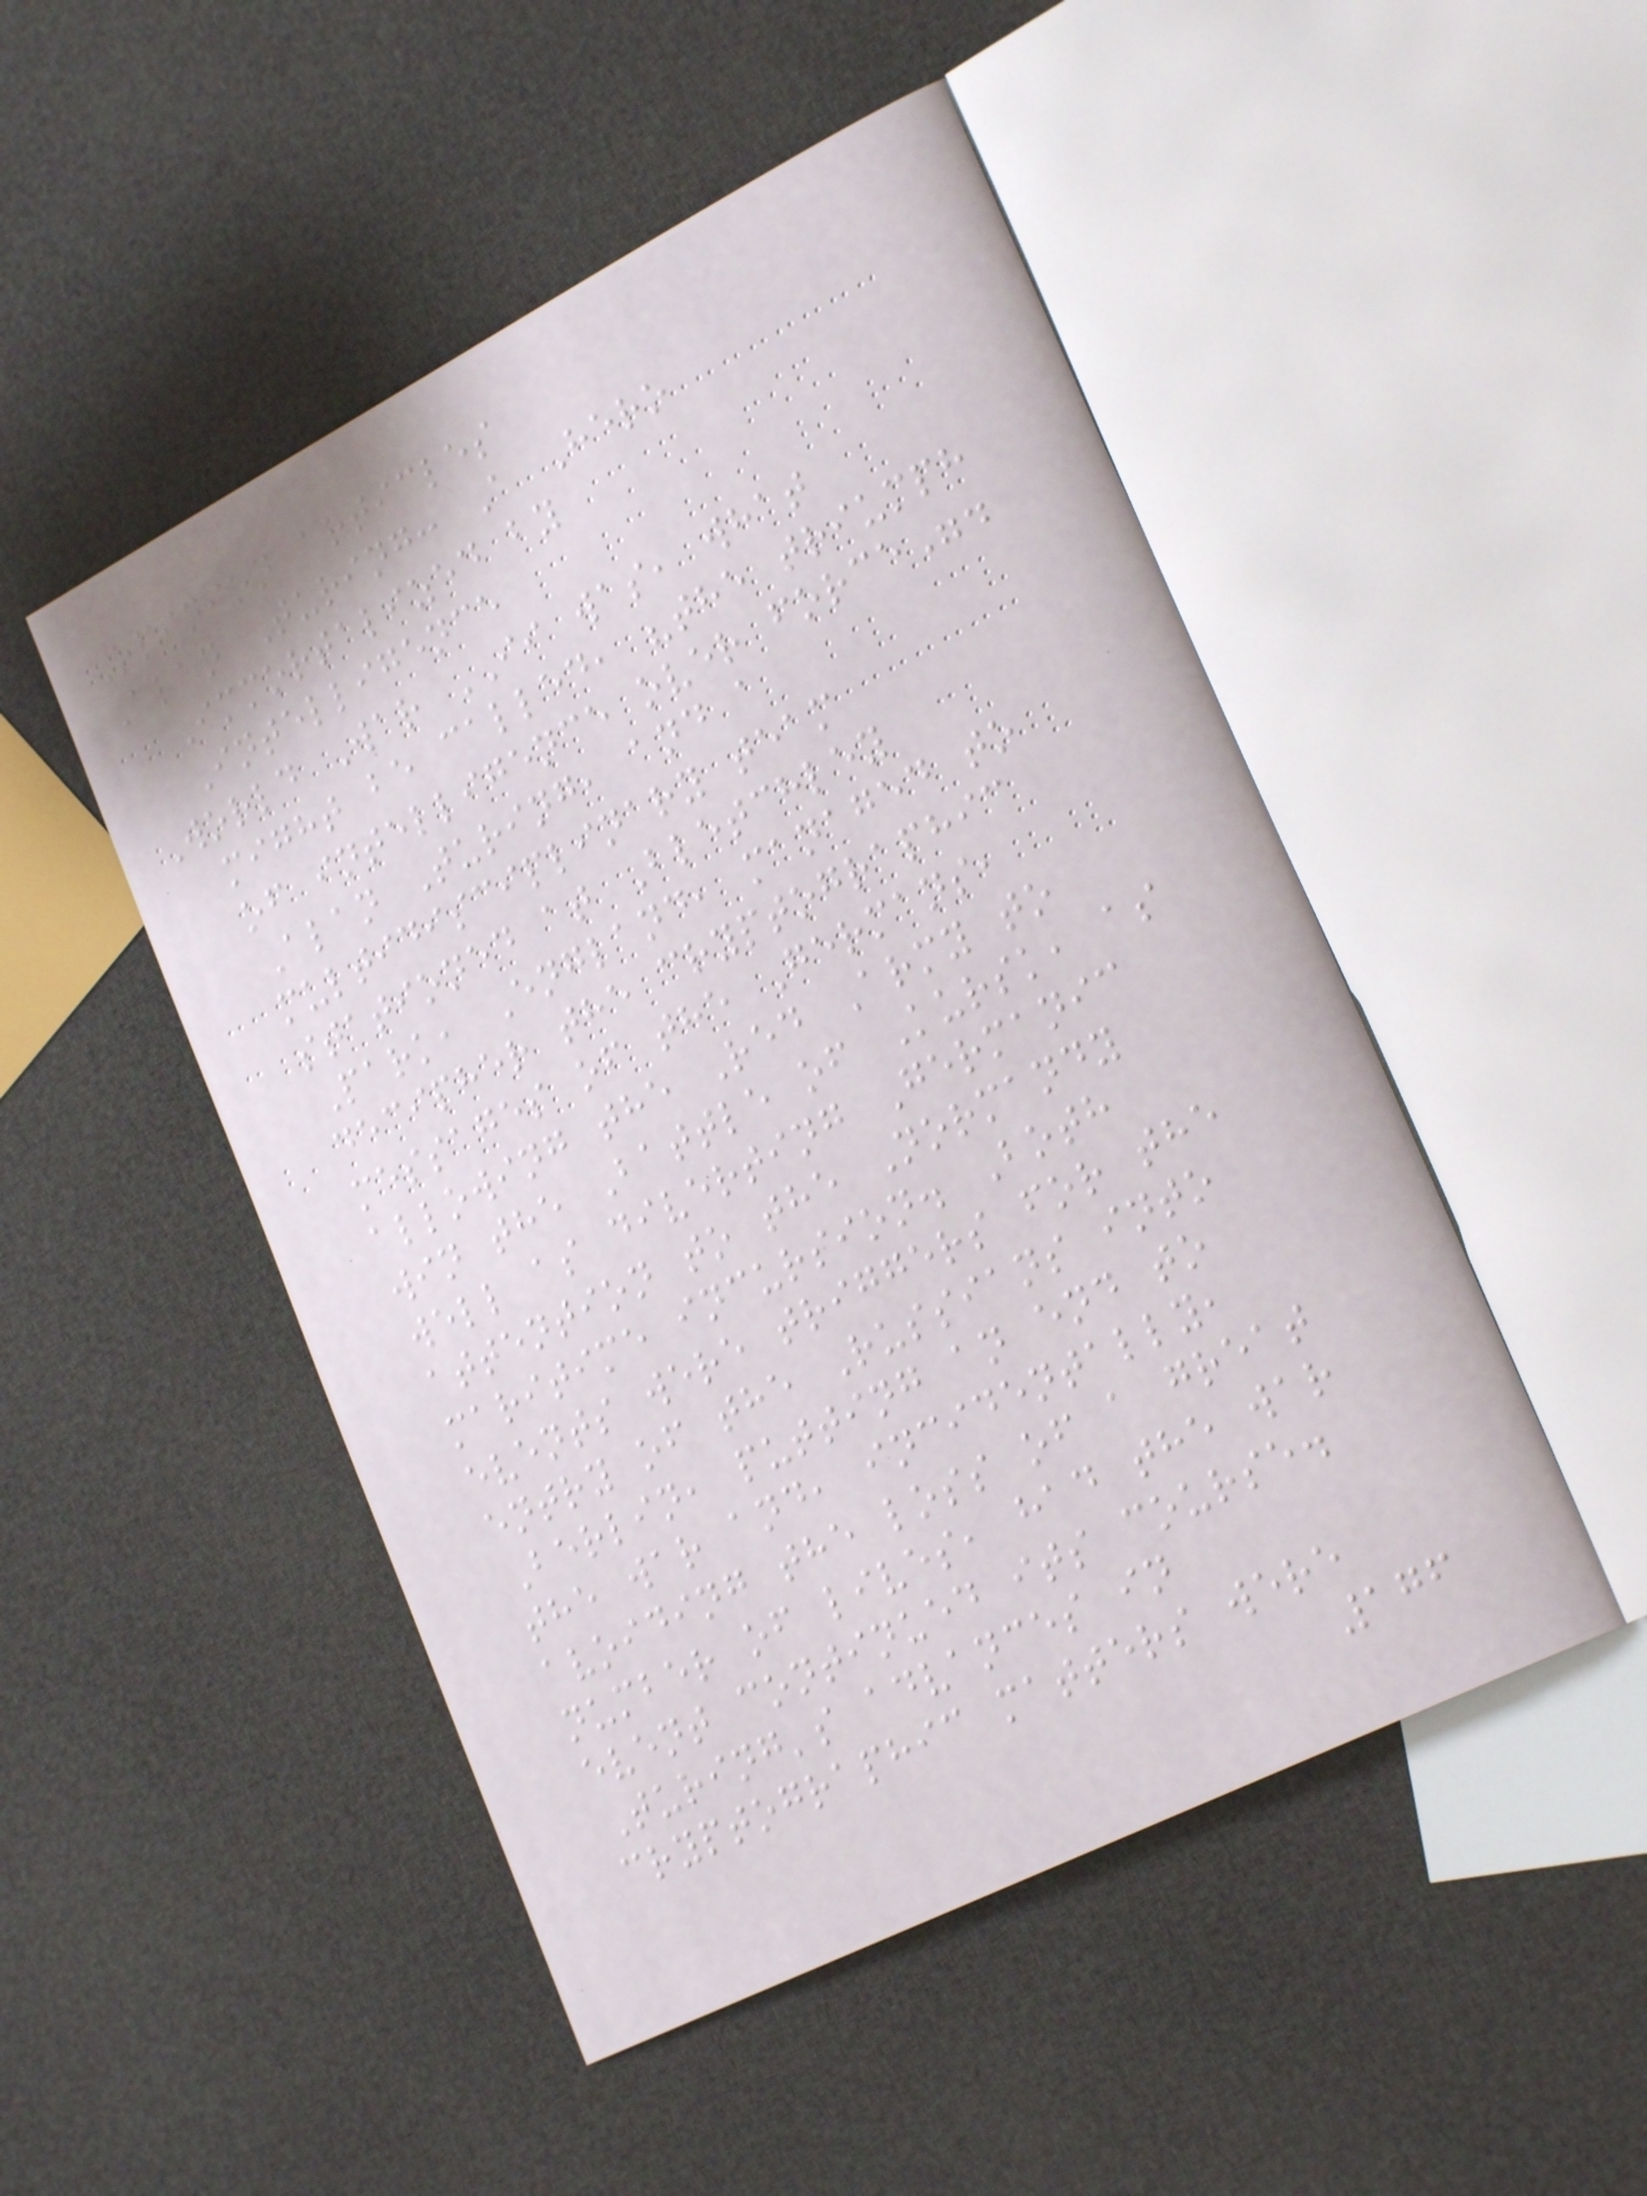Opinion articles
Alan Turing: A Hero
Immortalized by
Intelligence
World War II was, what
might be called, "the triumph
of intelligence over force".
Alan Turing, and a
multidisciplinary team
stationed at Bletchley
Park, England, managed to
decipher the cryptographic
messages of the Germans,
allowing the Red Army to
win the Battle of Kursk, as
well as diverting Germanic
attention to the Normandy
maritime incursion. Both
events were triggers for the
entry of the Russians into
Berlin, putting an end to
the war and, incidentally,
avoiding the loss of a great
number of lives, had the war
event continued its course.
Turing's advances in
cryptographic matters were
176
